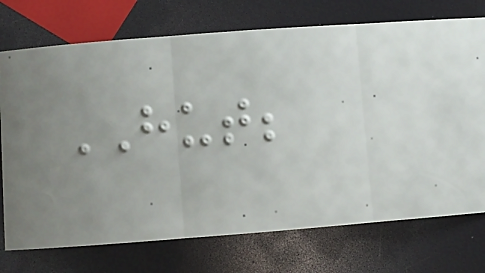HUT;
